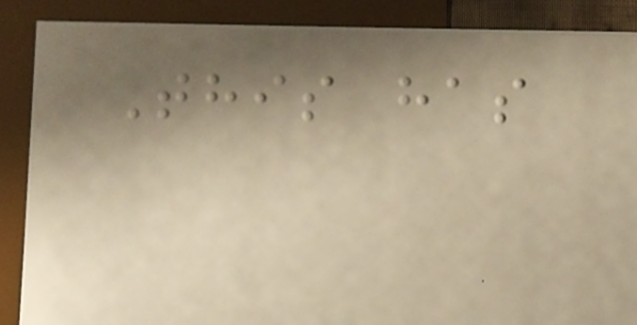This has
